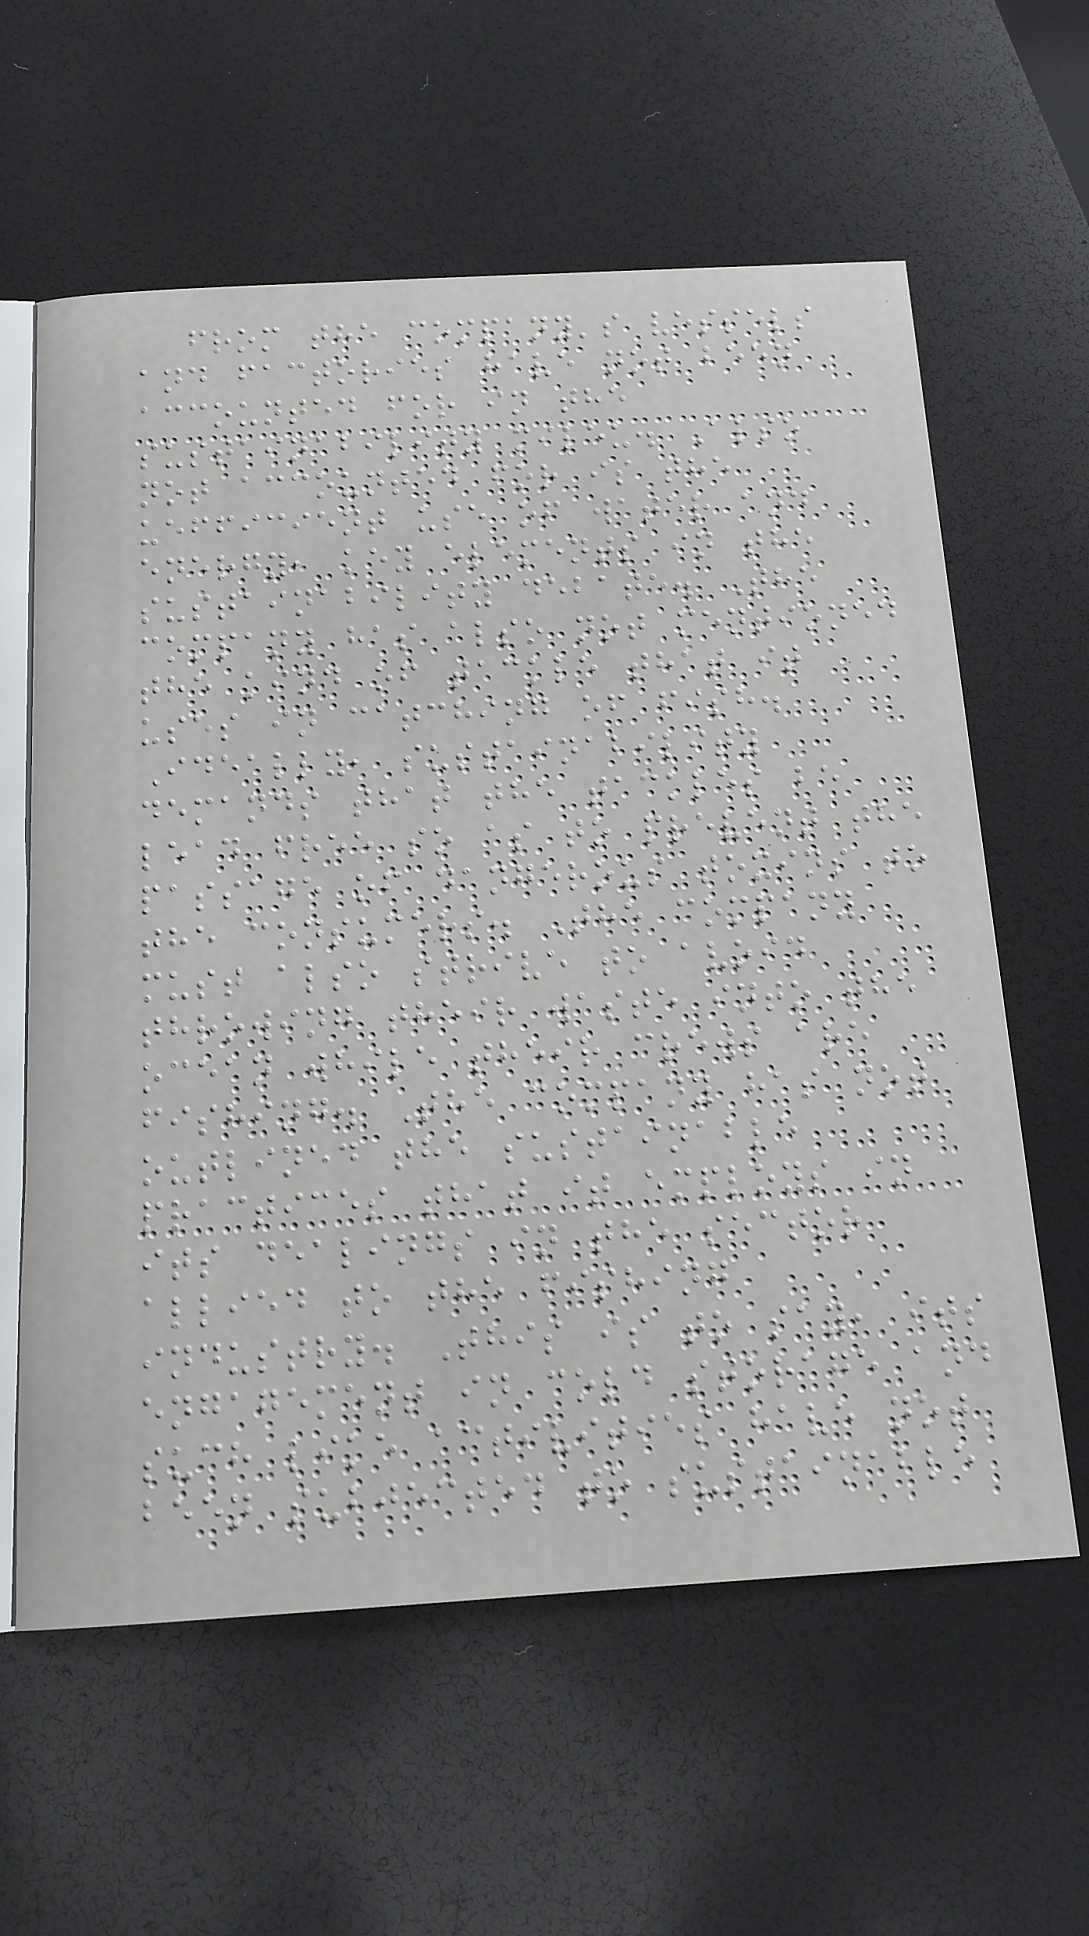from the company's vessels
and factories have not been
accounted for in the
sustainability mileu. Also
not accounted for is the
uefficient use of water and
energy, key elements in the
sustainability debate. The
company has also not mentioned
the kind of tackle that it
uses in catching of fish.
Ideally, sustainability
demands that the tackles be
lead free so as to prevent the
passage of dangerous toxins to
the consumers. The company
must also strive to avoid
throwing their waste into the
ocean while their crews are
fishing. The company has not
outlined the sustainable
practices that it employs in
its dealings in the sector
allied to the fishing
industry. This is to say, its
engagement in cold storage and
such like activities have not
been subjected to sustainable
